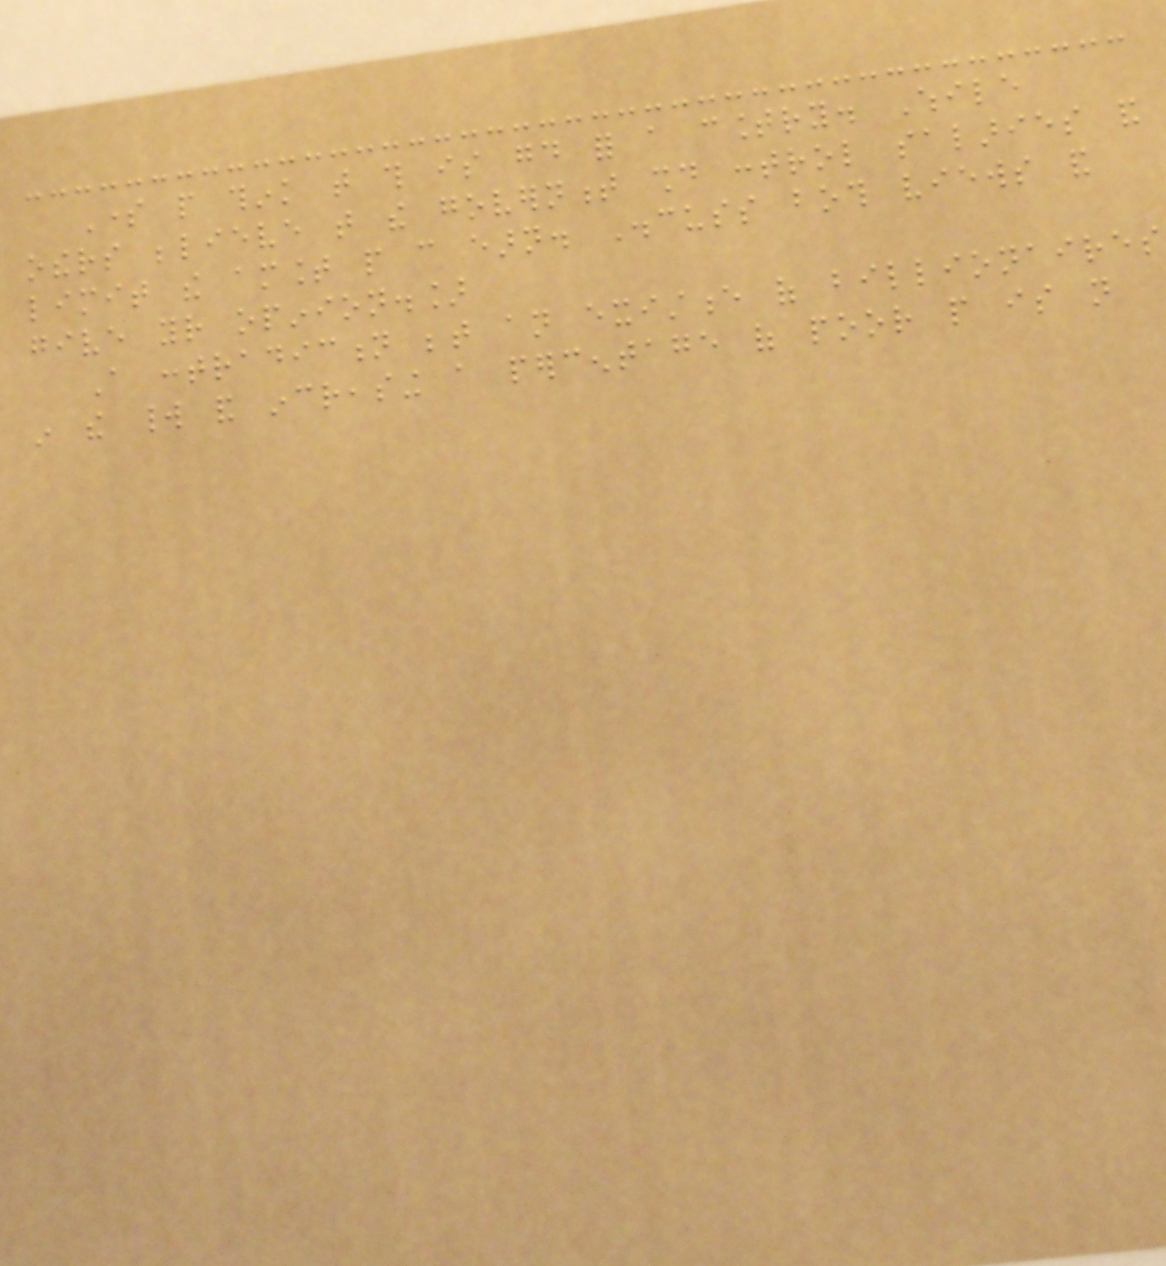Some people think that this is good for a country. While
others believe that the government should control salaries and
limit the amount people can earn. Discuss both views and
give your opinion.]
A contradiction between an existence of billionaires
in the world and increasing a percentage of poor people is not
